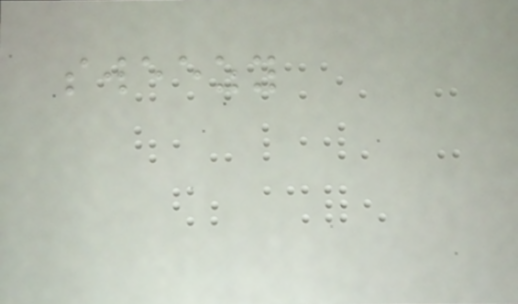sweezy
